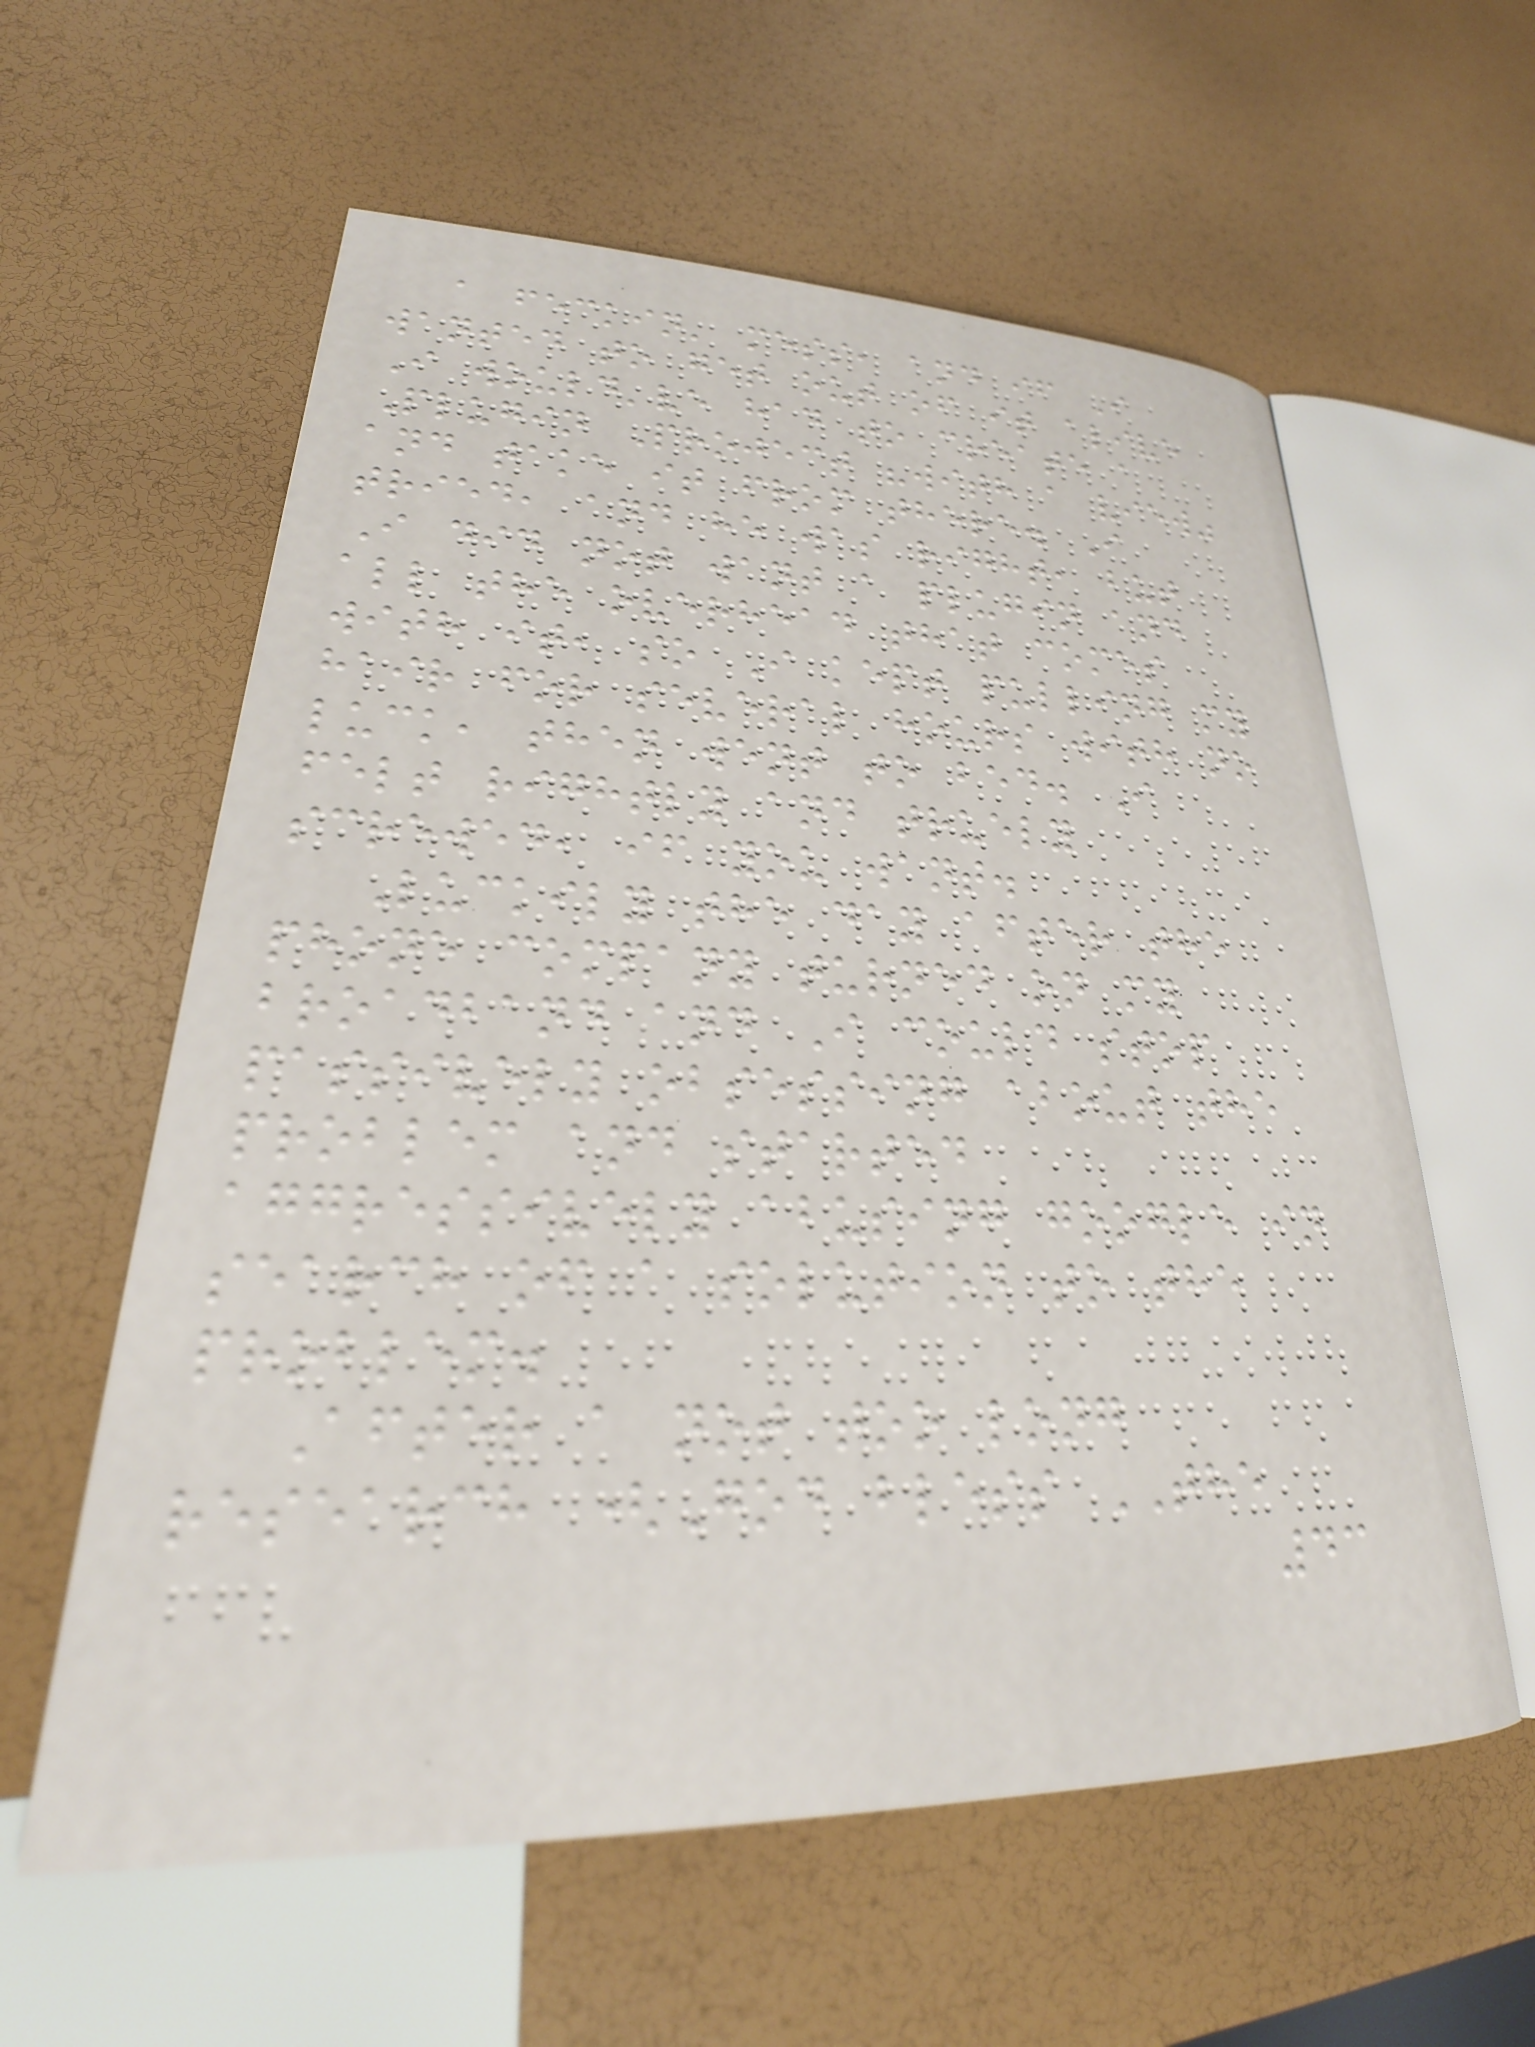a feckin' mess, and if I
wanted to get out of it alive
I would've had to create a
Plugin Project "with a view"
and take it from there. I
tried, and he was right, but
I did not want a plugin and
all the overhead that comes
with it, so I kept pulling my
hair for several hours with no
luck, then went to bed. I
felt rightly and truely
screwed, if you want.
Luckily the day after the
phone company turned on my
broadband and I could stop
passively obsessing about the
problem and started
aggressively abusing google in
search of a solution to the
problem.
After a not too long
research (God bless THE
43
